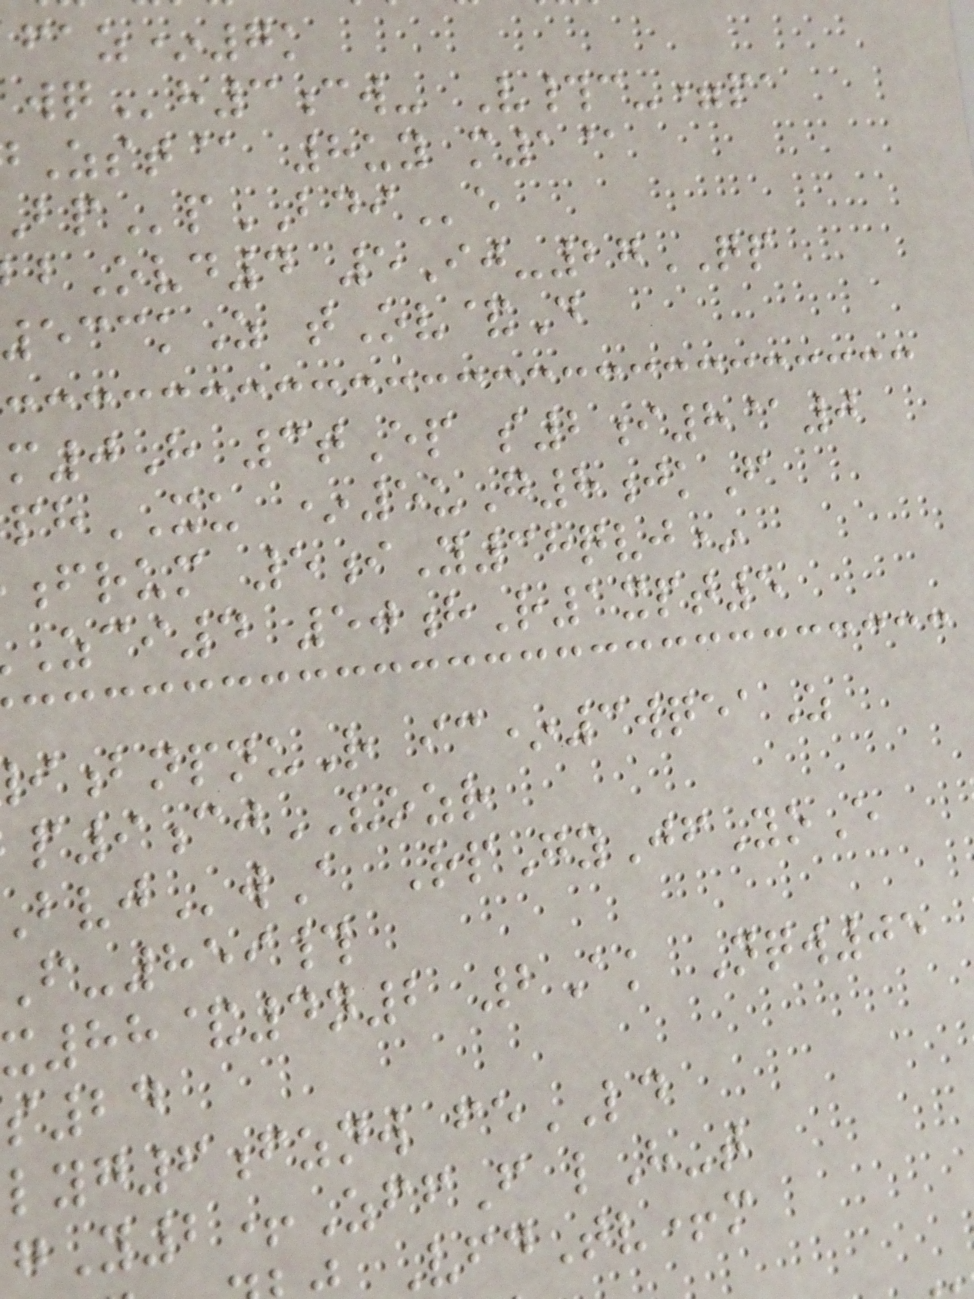faz*7k
h3cw- V#c-=pa
Zst@ 8uy m1@
pBDIe
bOvd4 5Ij-27QP
kZ tOv&D
m0H 3tEp s2i8@0
phXU *5uG8jkF
frum 5iY38qvj*
zci4 50hR1xpt5
bnpnuR ic*3wqeaZ
p9cjVOZR
wA RpGyJfYoE
f-859#
x88&4n2 2Ak Nqw05
s24
lyg6fznw feLD
gY2+ZffF lH-t
VfdTv+m
